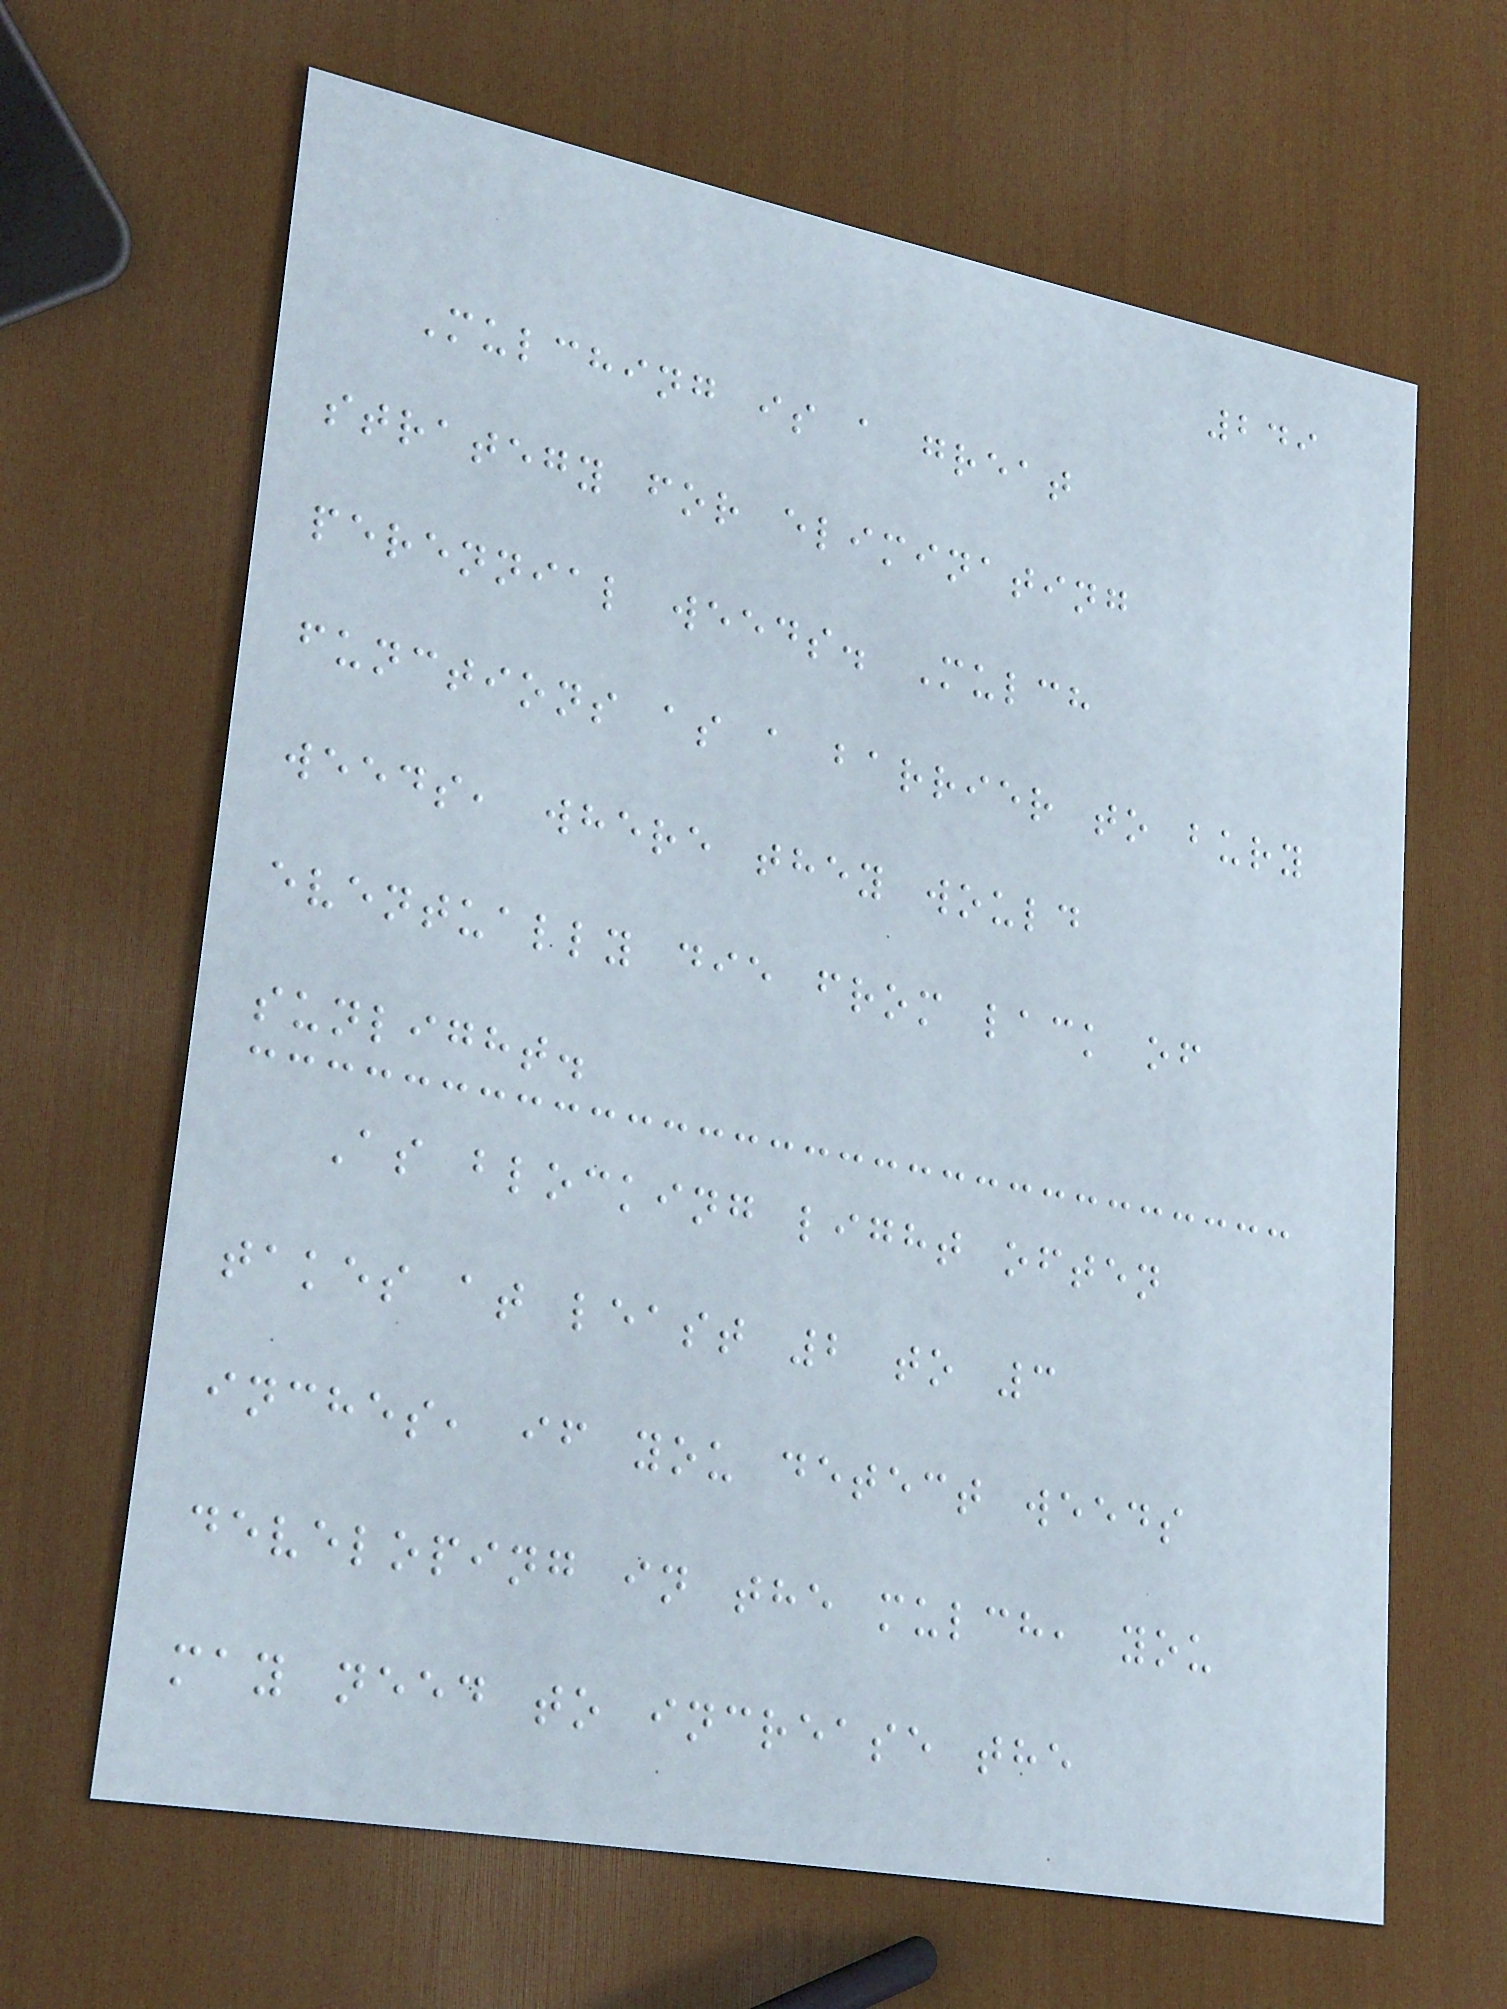249
Mulching is a great
strategy for eliminating
perennial weeds. Mulch
functions as a barrier to bury
weeds, where they would
eventually die from lack of
sunlight.
As blocking light often
takes at least 2 to 3
inches, if you detect weeds
developing in the mulch, you
may need to increase the
